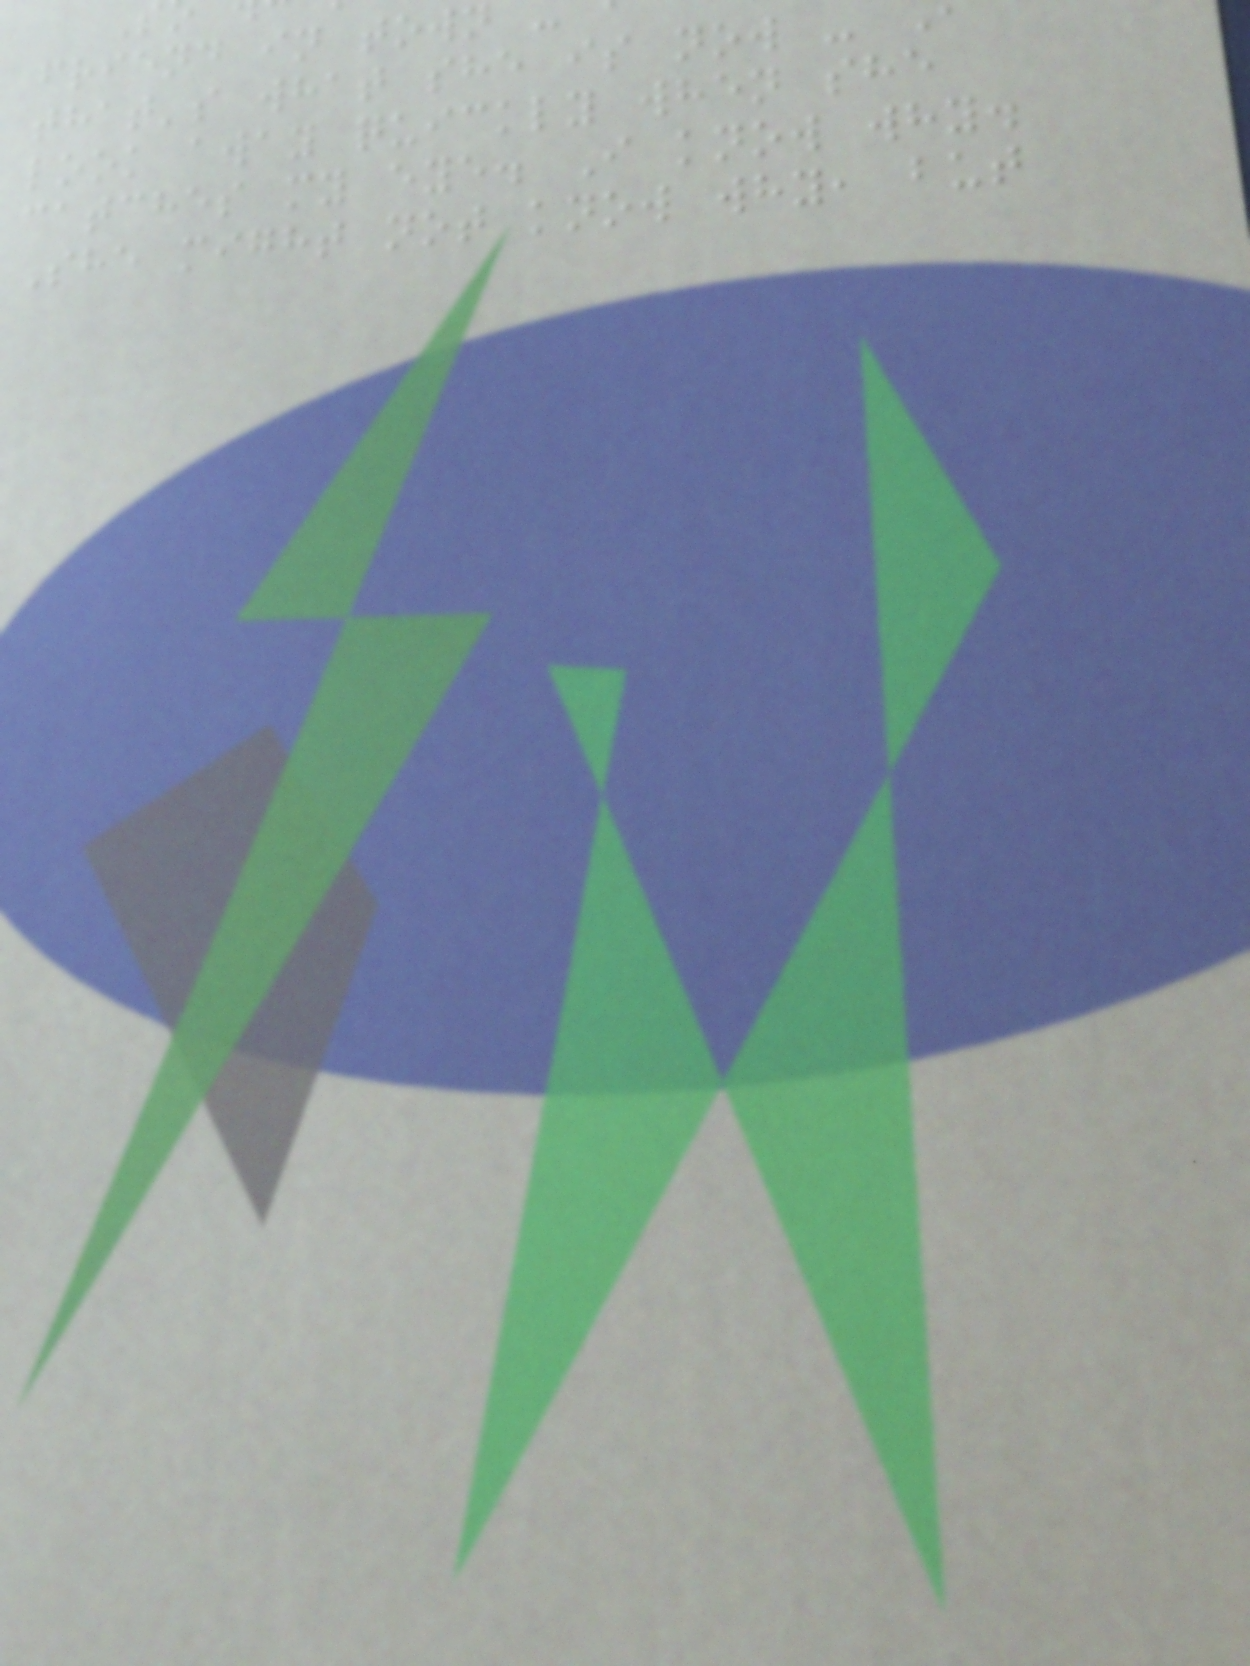friend in town
that's what she is now -
look away quickly when she
catches my eye. I know why.
She might not know why, but
